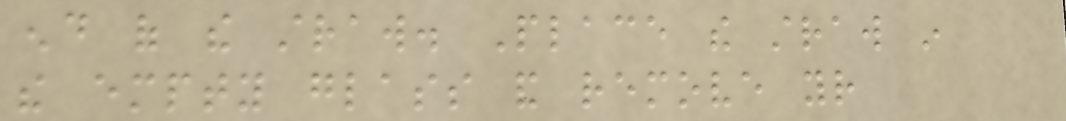end of the straw. Place the straw in
the empty glass and remove your
